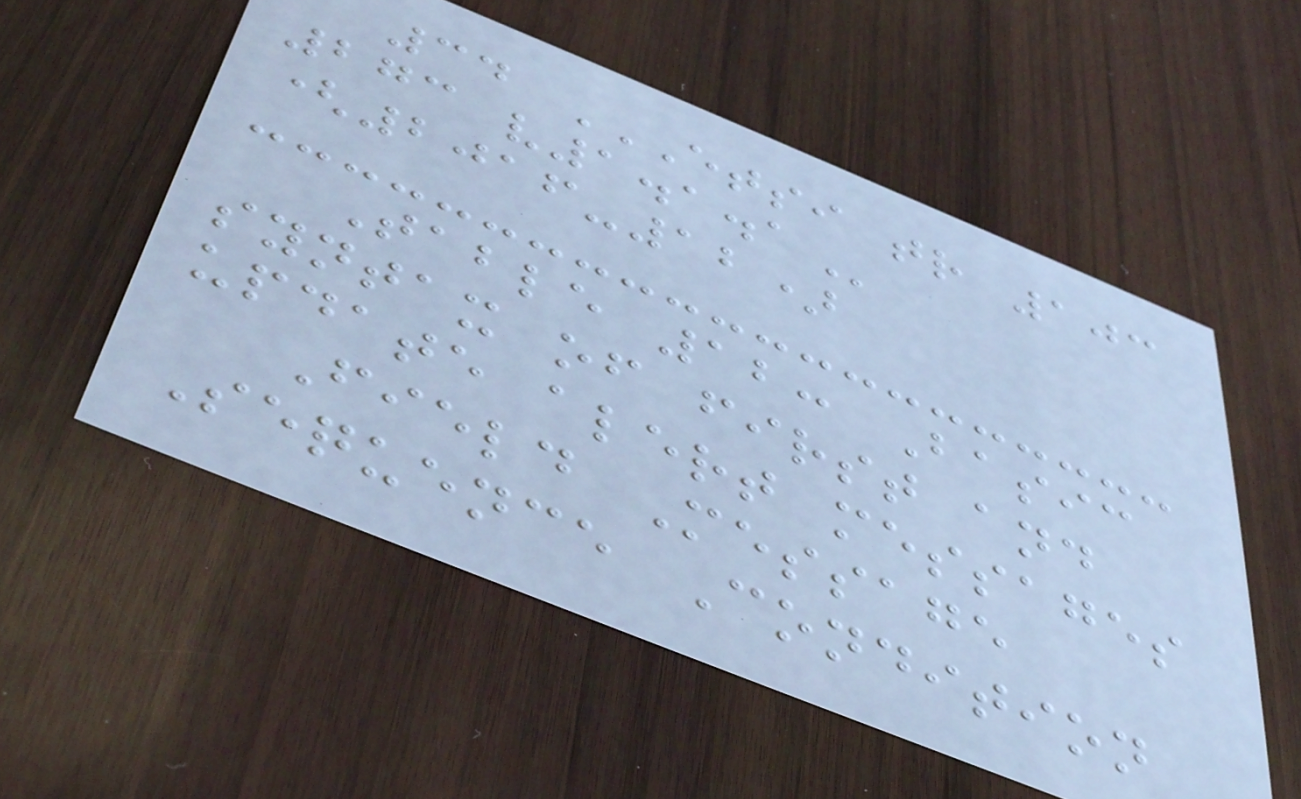34 ETSI TR 103
273 V1.1.1
(2016-12)
Table 12: Basic
syntax of first and
update alert messages
Field Message
Sequence Condition
